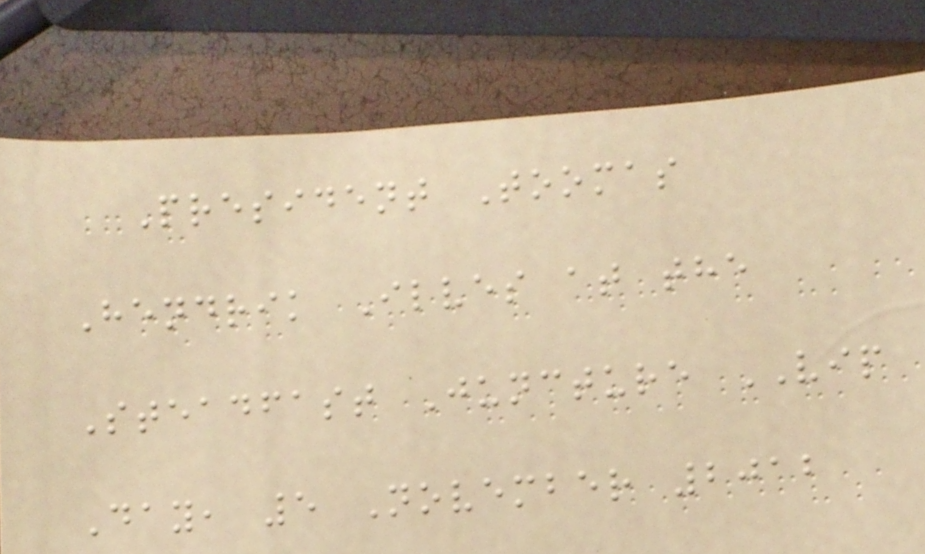President Toomas
Hendrik Ilves at the
Steadfast Juncture VIP
Day, 5 November 2012
